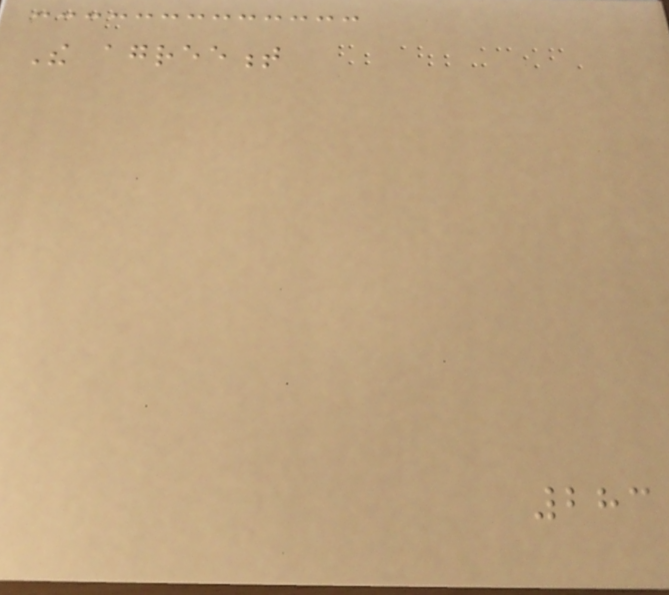The agreement
283
